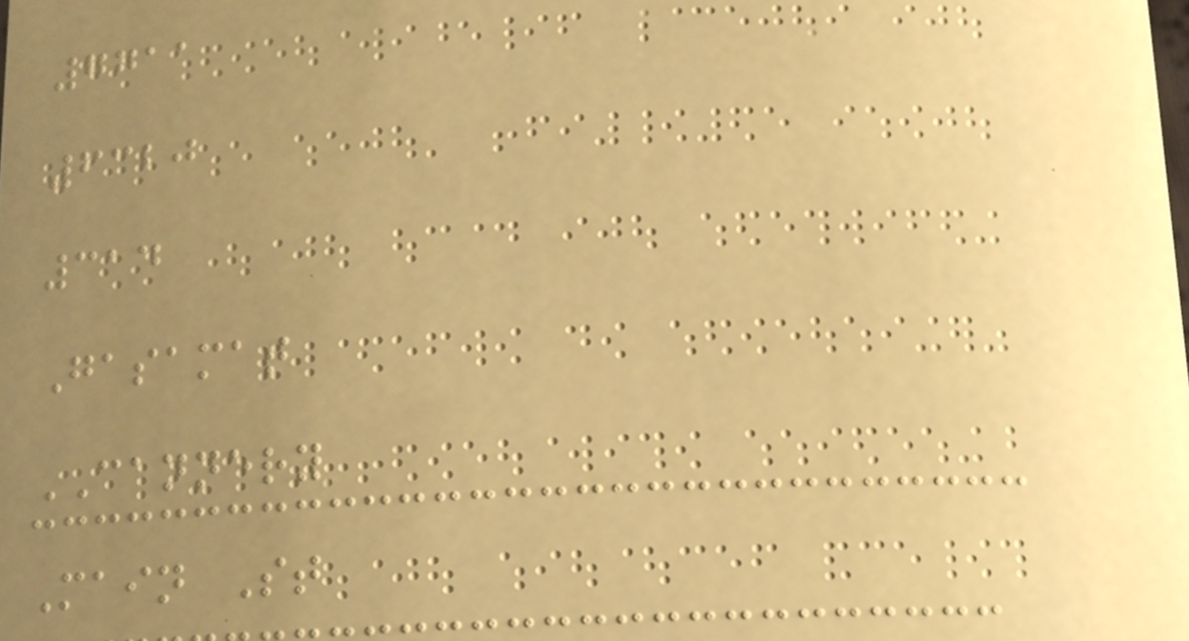7711
6320
314
Gasamat
CANNERY
Main St
